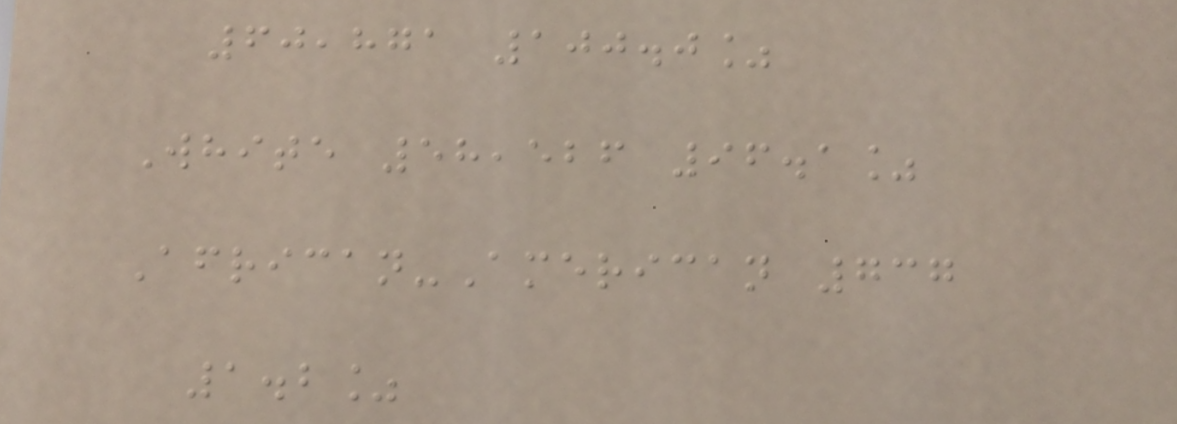60,871 100.0%
White 58,526 96.1%
African-American 737
1.2%
